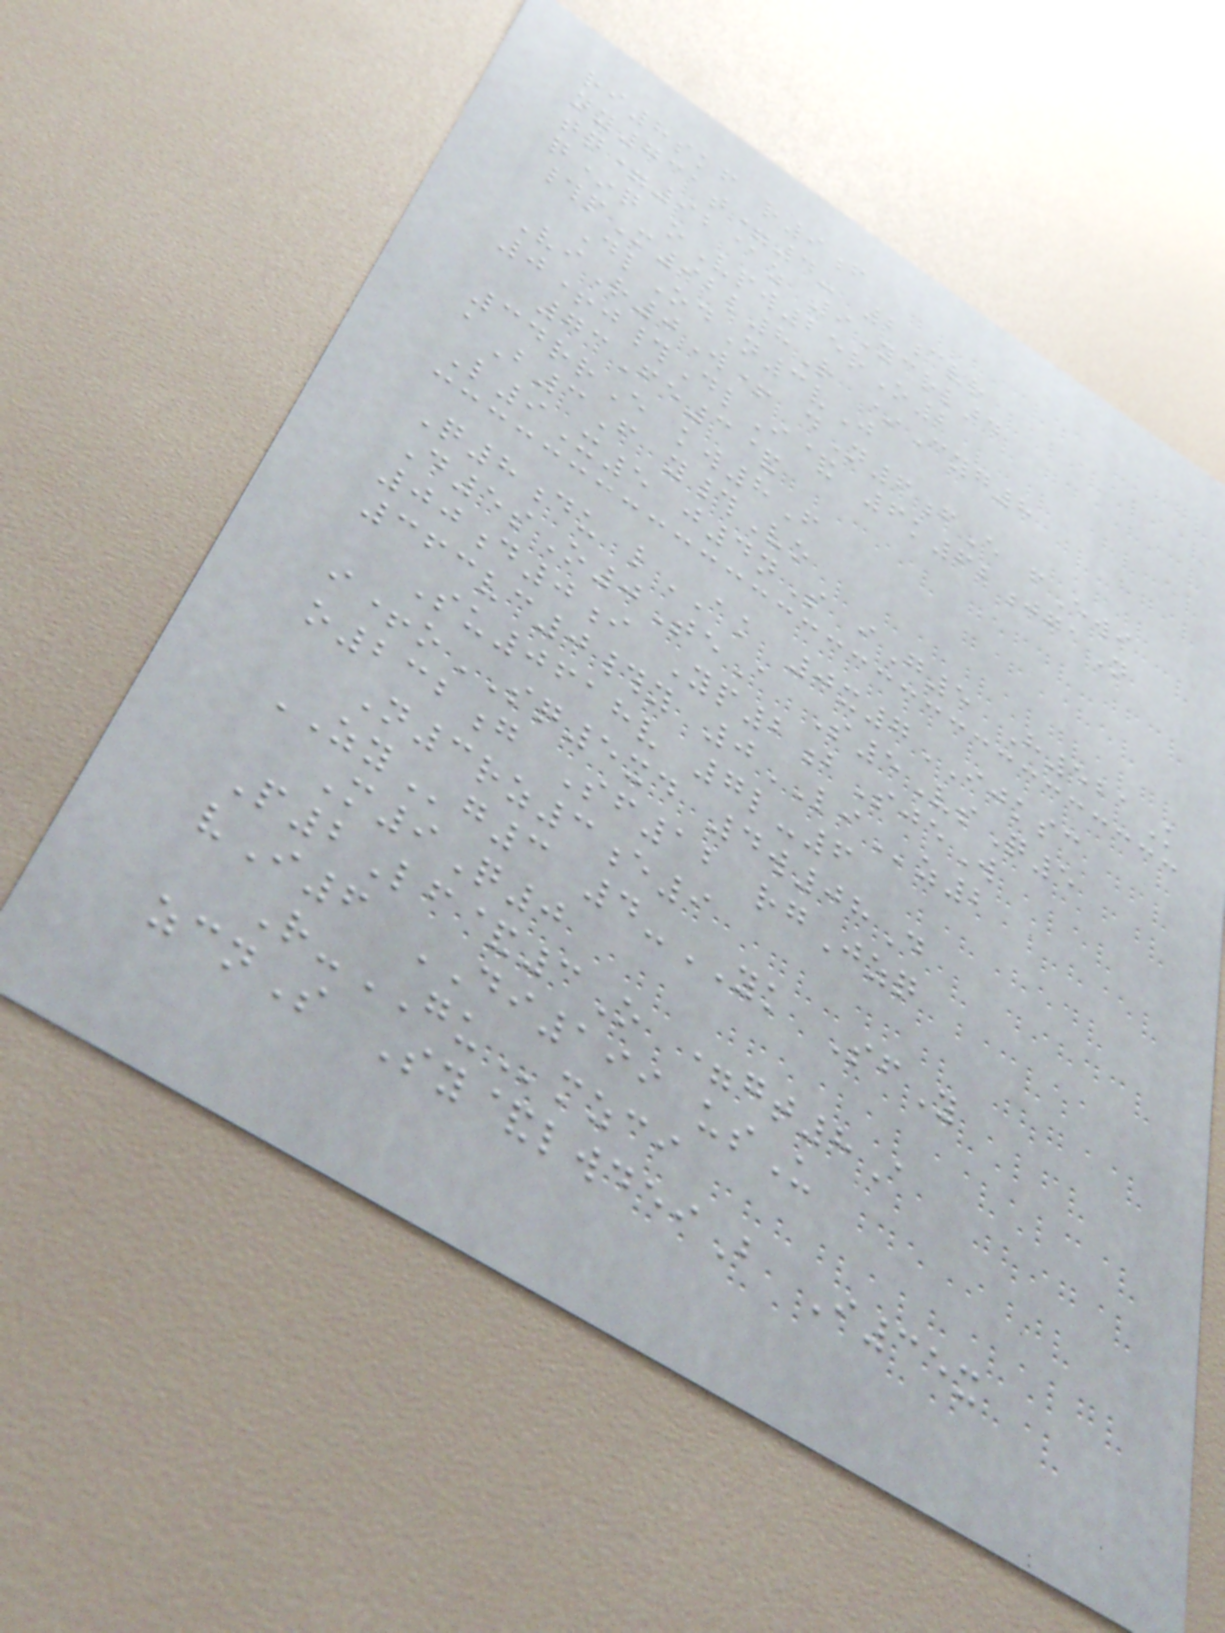ri8skf r9f
ny731t=4- 2cvr
tq=92@z 9Ycrl4
q*q oVpw25rO2
#pM92l8R *Cyg8
DlOdN3vJ
ViR0W+ dN6fE fEwi
0+j#DlI& 6k62jgaN
73Fe3&
34rrE kw8F
aB3F y#Vo
L9X5 j4nS iG5 H521K
Q8du lAK 0x7IJKSC
D5sO0TeA S5VsQ5
00d0i Yp2bSjeW
363vc0#y 0LIz2
Su0618v 7l-6
i+oSQ5xd 4w08D
o232g Sf12 rgJzq
N3rz3e9
ZYg3 4-YK SfY
M9Q0
P2Lf&3O =gt8A
vI6 DI199 usU
R-GUmzci
zcnS Sy&lwdeiB I35x
